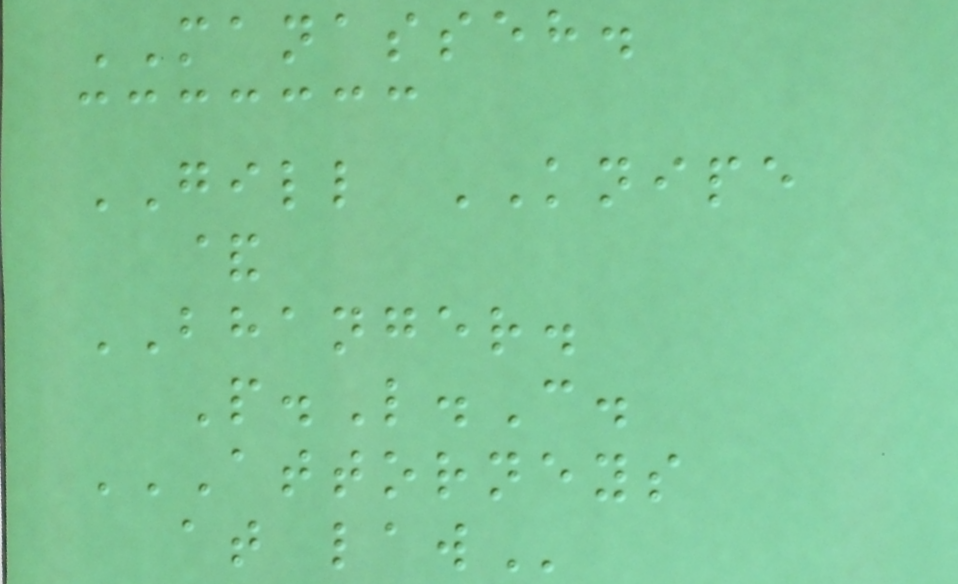MANASSEH.
GILL KNIPE
&
BHANGER.
P.L.C.
ATTORNEYS
AT LAW
